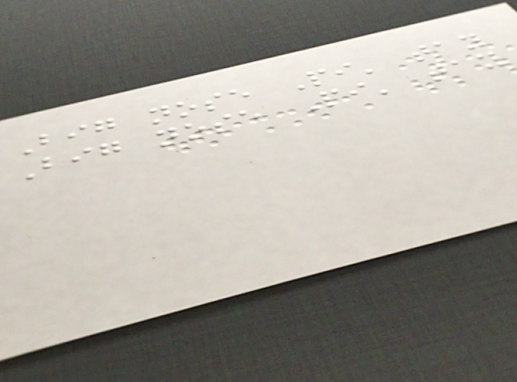Big nose Pi' tay
Big nose Pi' tay
